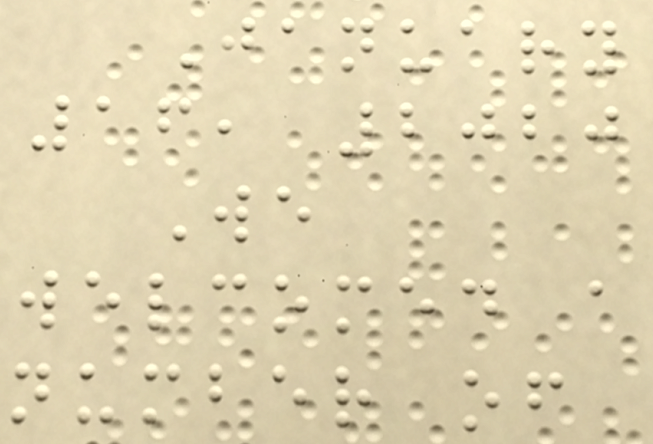January
16, 2020
We
welcomed a
number of
